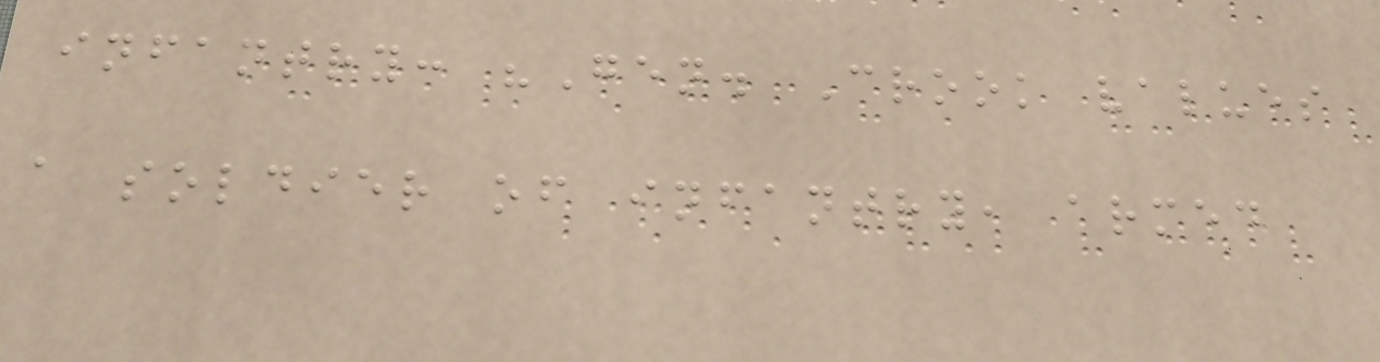infantry: "Gen. Crook values
a soldier of infantry, armed
